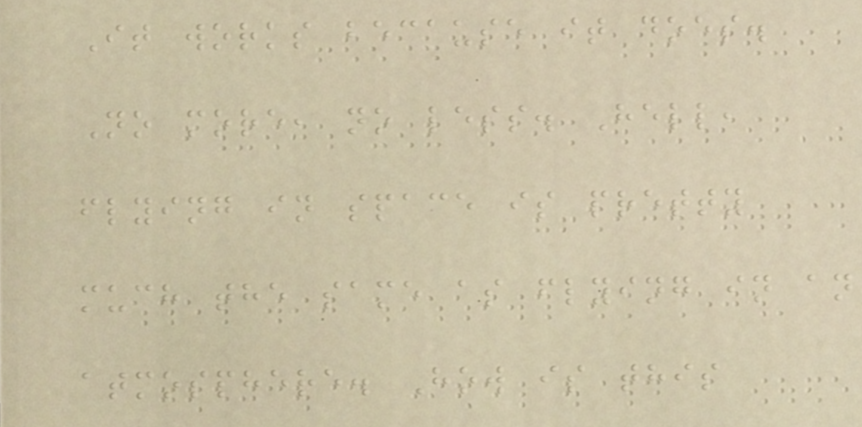It works because it does.
No more, no less. Hell,
flying in space is pretty
much the same as flying in an
atmosphere. How is this
